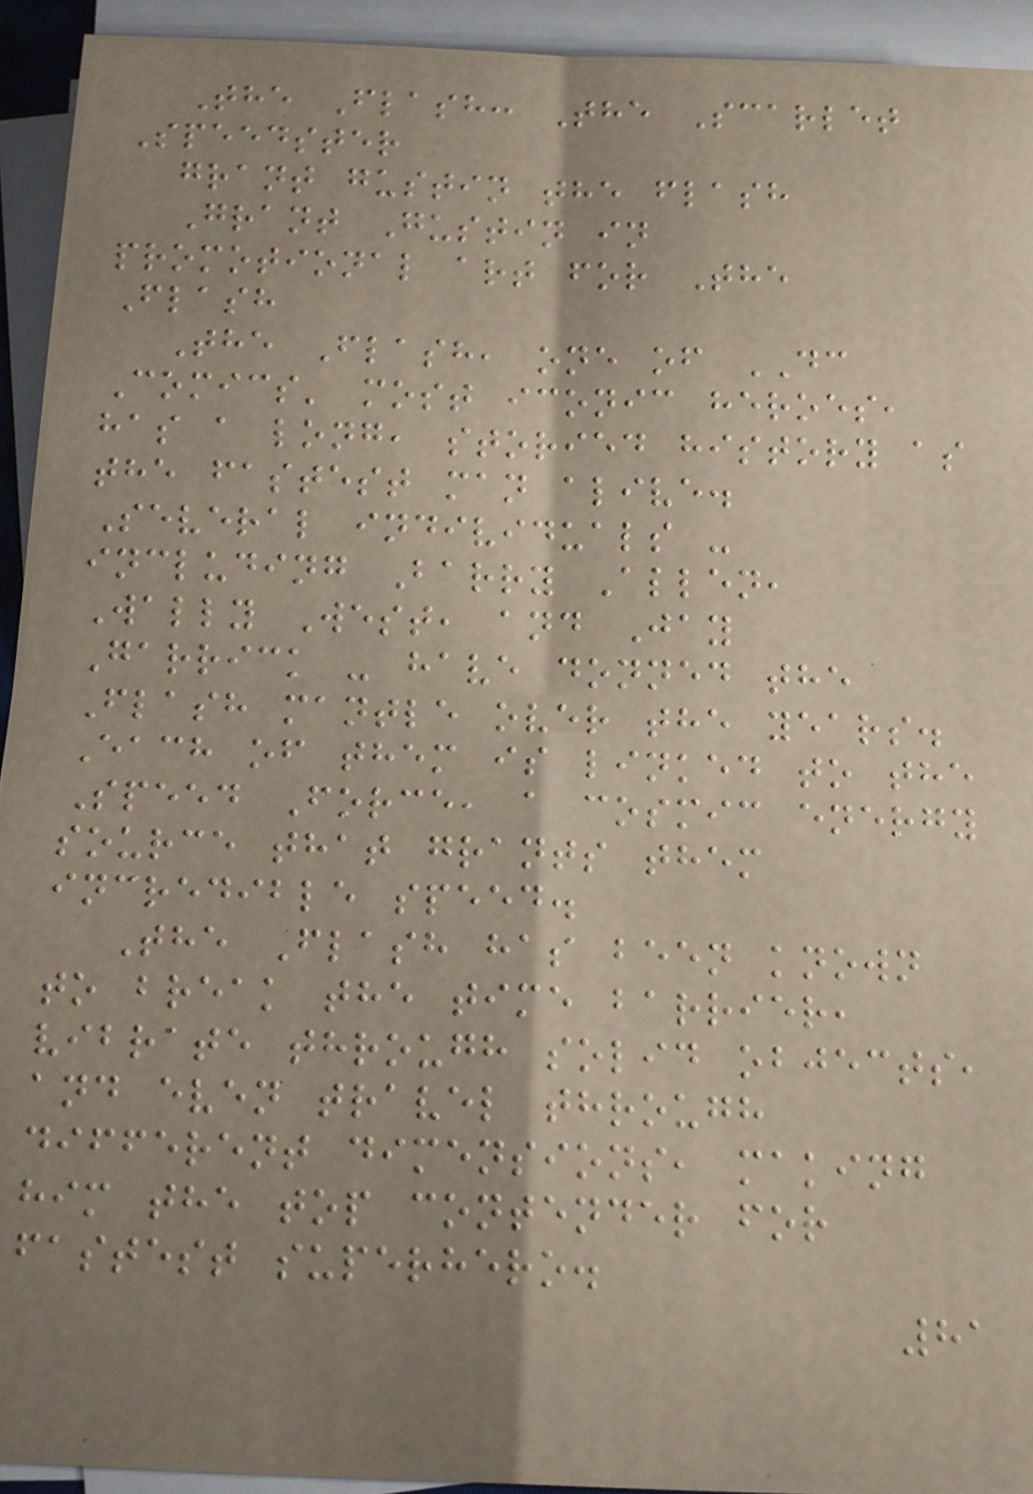The Flash: The Scarlet
Speedster
grant gustin the flash
Grant Gustin in
promotional art for The
Flash
The Flash, one of DC
Comics' most iconic heroes,
has a long, storied history as
the fastest man alive.
Several individuals -
including Barry Allen,
Wally West, and Jay
Garrick - have donned the
Flash mantle over the years.
Each of them is linked to the
Speed Force, a cosmic energy
source that grants them
incredible speed.
The Flash has been known
to break the time barrier,
vibrate through solid objects,
and even travel through
different dimensions, making
him the top contender for
fastest superhero.
81
